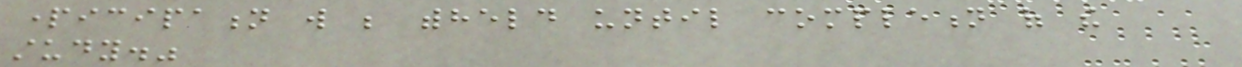participation will be withheld until completion of the
study."
